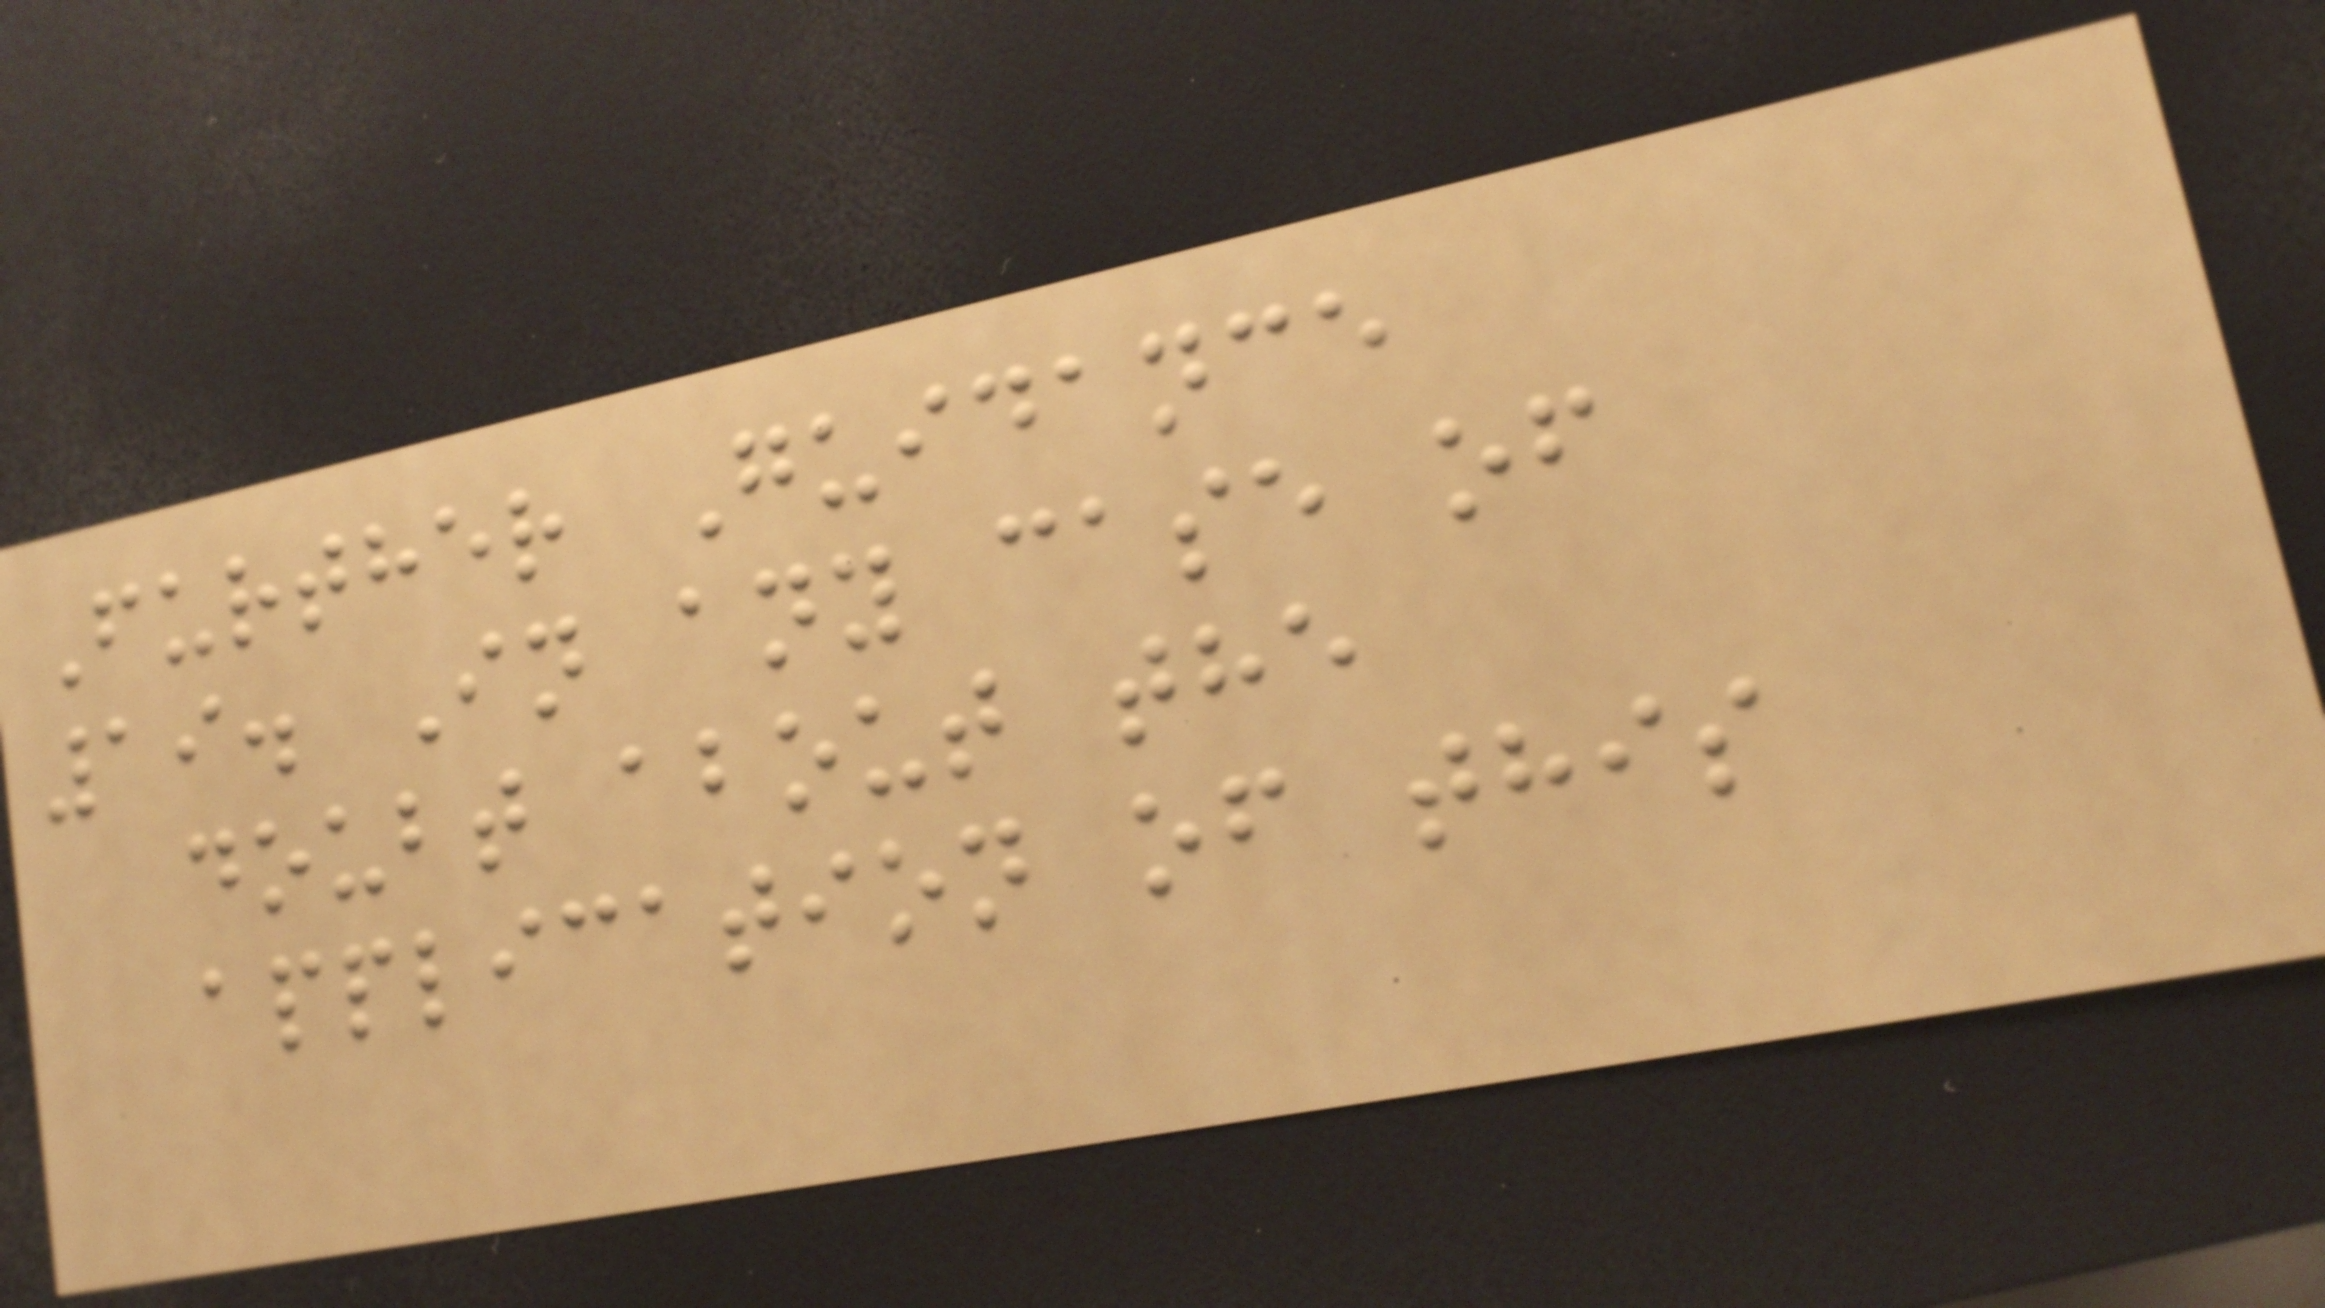Further Guidance
19. In any case of
doubt about the
application of this
